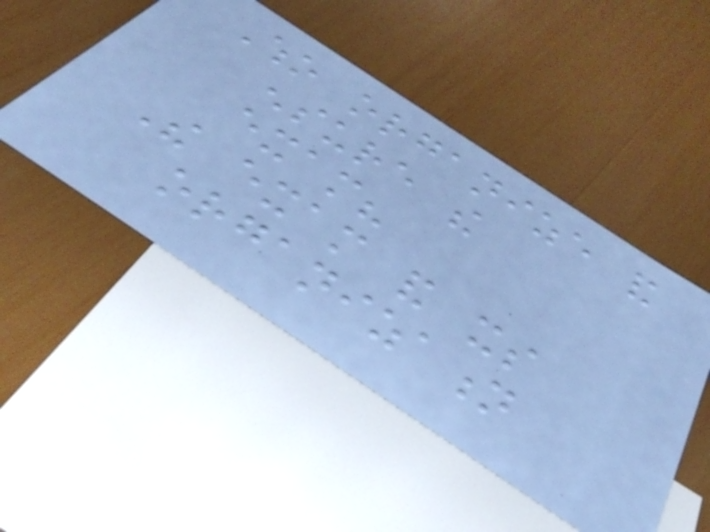Who organize and
ensure the
exam?
The exam and its
organization
